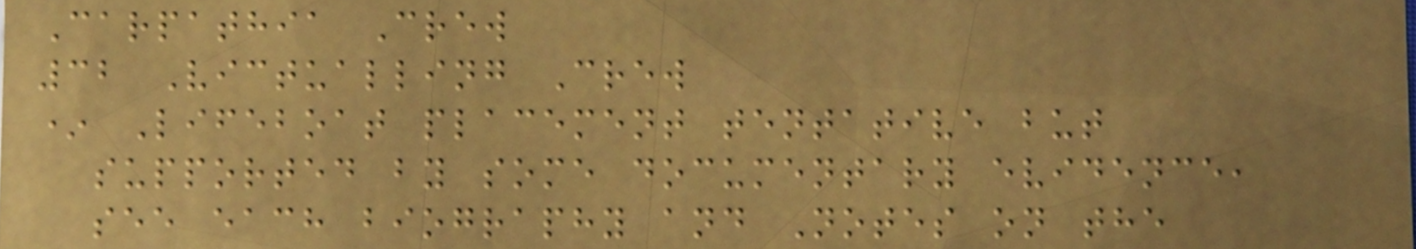Carpathia Crew
32 Victualling Crew
* Lifeboat placement tentative but
supported by some documentary evidence,
see each biography and Notes on the
